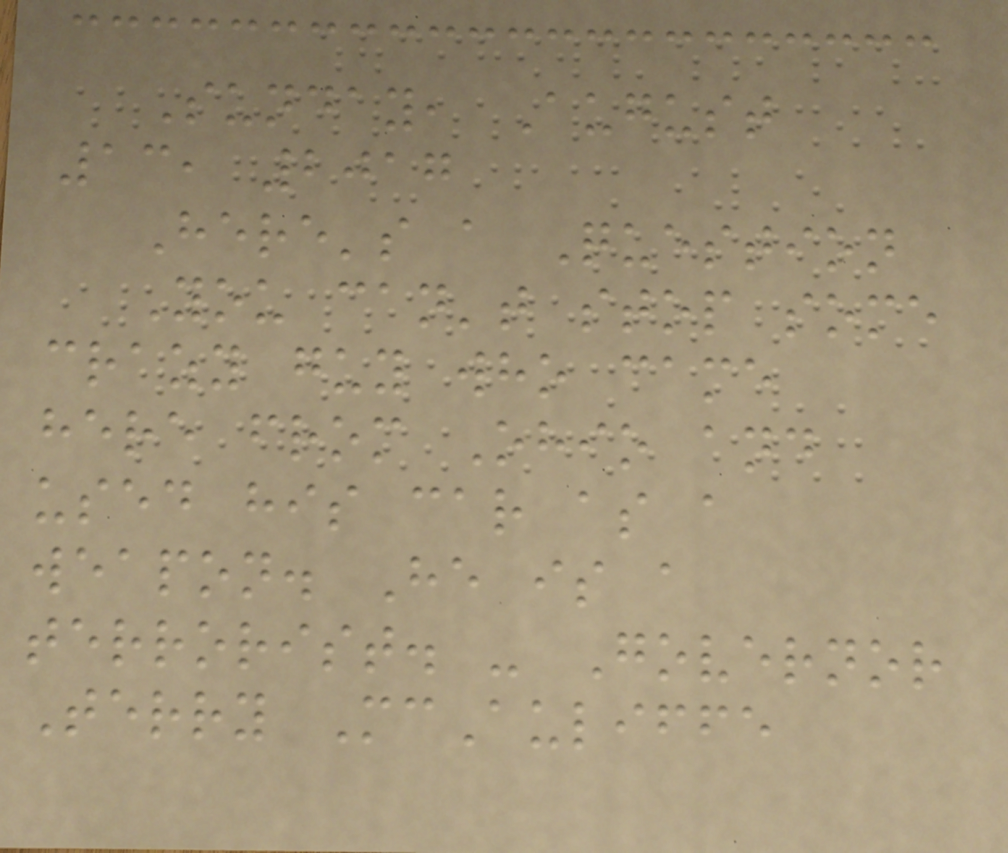Sunday, August
13, 2017
Here's a Question
You can't stop some
crazy guy who came
here from Ohio and
used his car as a
weapon. He is a
terrorist. - Governor
Terry McAuliffe
